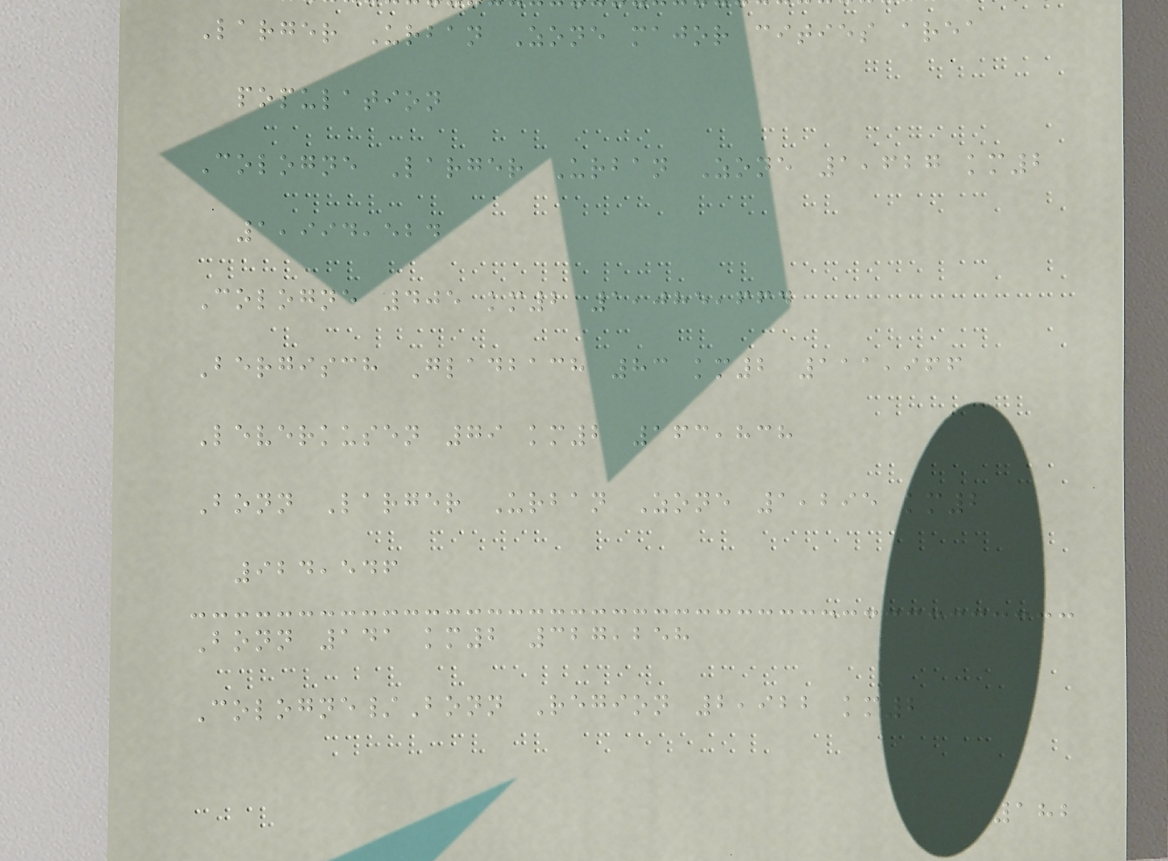Larger Urban Zone major cities area
population
Cologne Larger Urban Zone 1,627 km2
1,994,524
Cologne 405 km2 1,085,664
Bergisch Gladbach 83 km2 111,966
Leverkusen 79 km2 163,838
Bonn Larger Urban Zone 1,295 km2
924,546
Bonn 141 km2 327,258
Cologne/Bonn Region 2,922 km2
182
